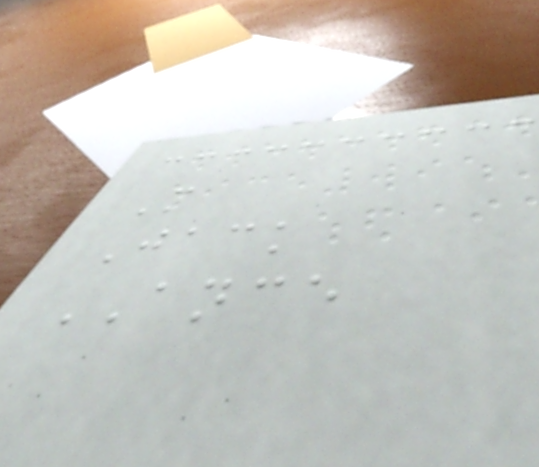M
Jack
ANCE
